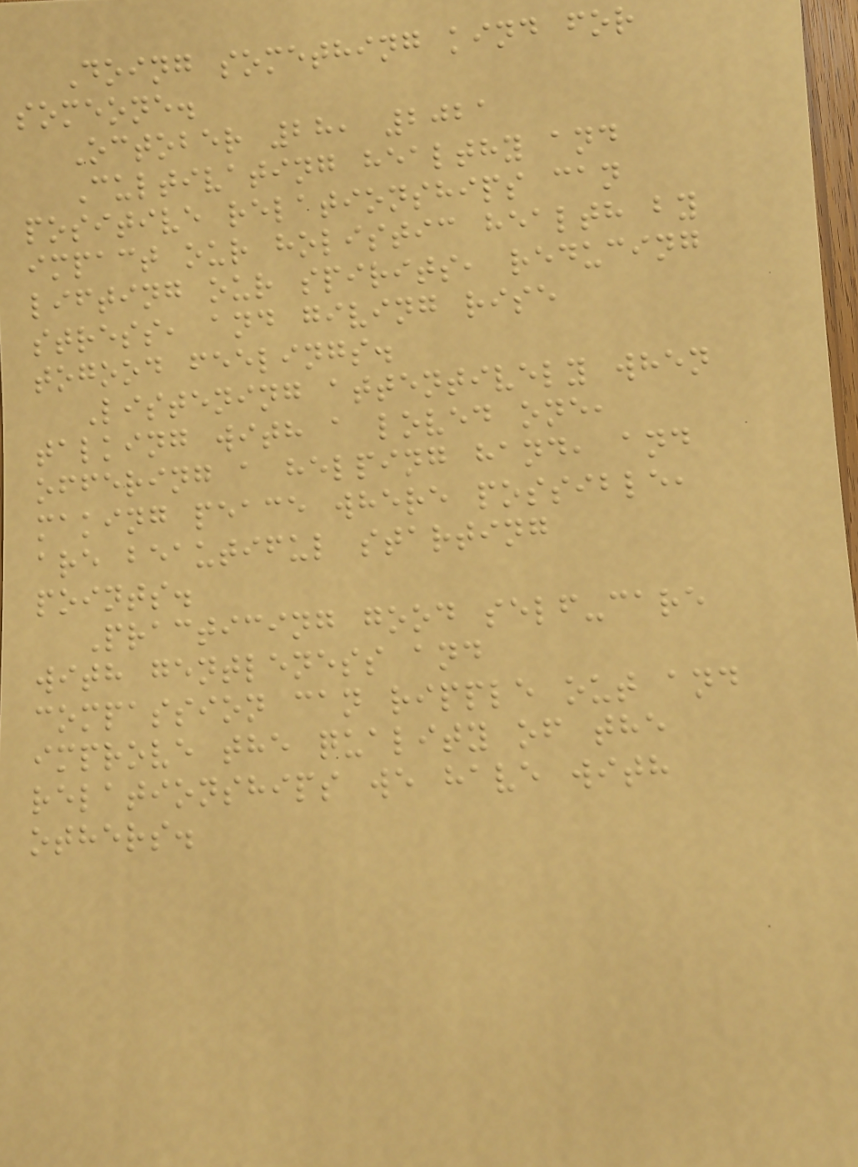Doing something kind for
someone.
October 28, 2021
Cultivating healthy and
positive relationships can
impact our holistic health by
lifting our spirits, reducing
stress, and giving rise
togood feelings.
Listening attentively when
talking with a loved one,
offering a helping hand, and
making peace where possible,
are beautiful starting
points.
Practicing good self-care
with gentleness and
compassion can ripple out and
improve the quality of the
relationships we have with
others.
